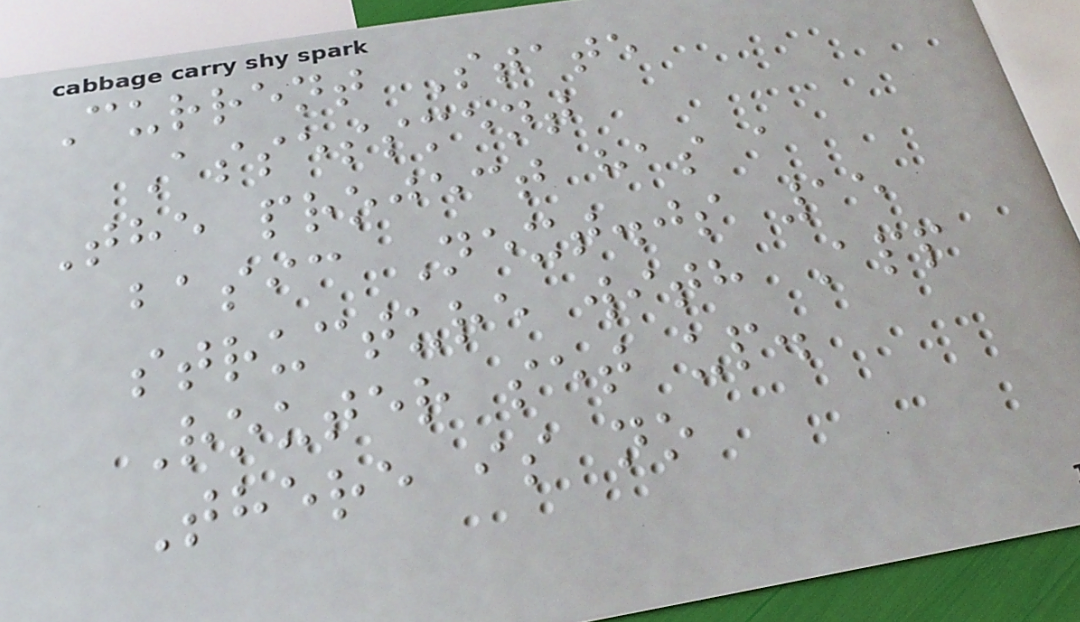Current State
Assessment
The project has a
basic Next.js 15
structure with App
Router set up.
There is no
